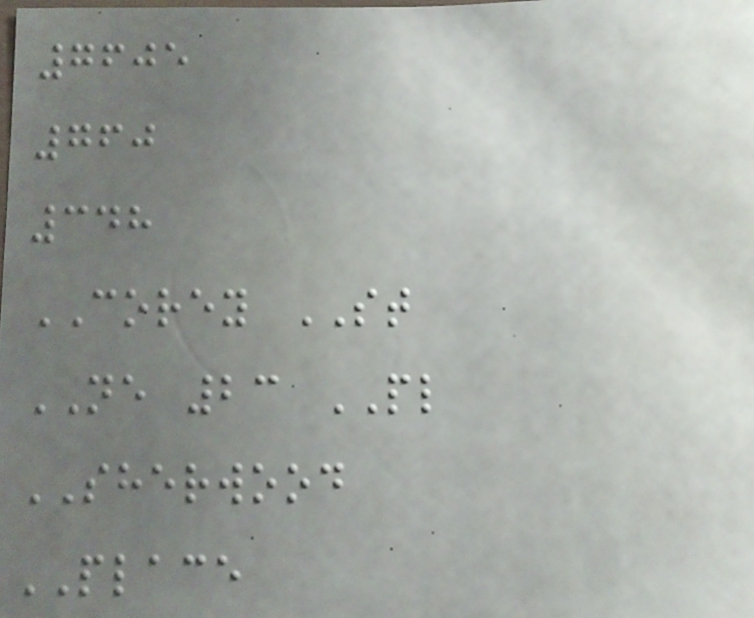7605
760
348
COREY ST
NE 23 PL
SHERWOOD
PLACE
